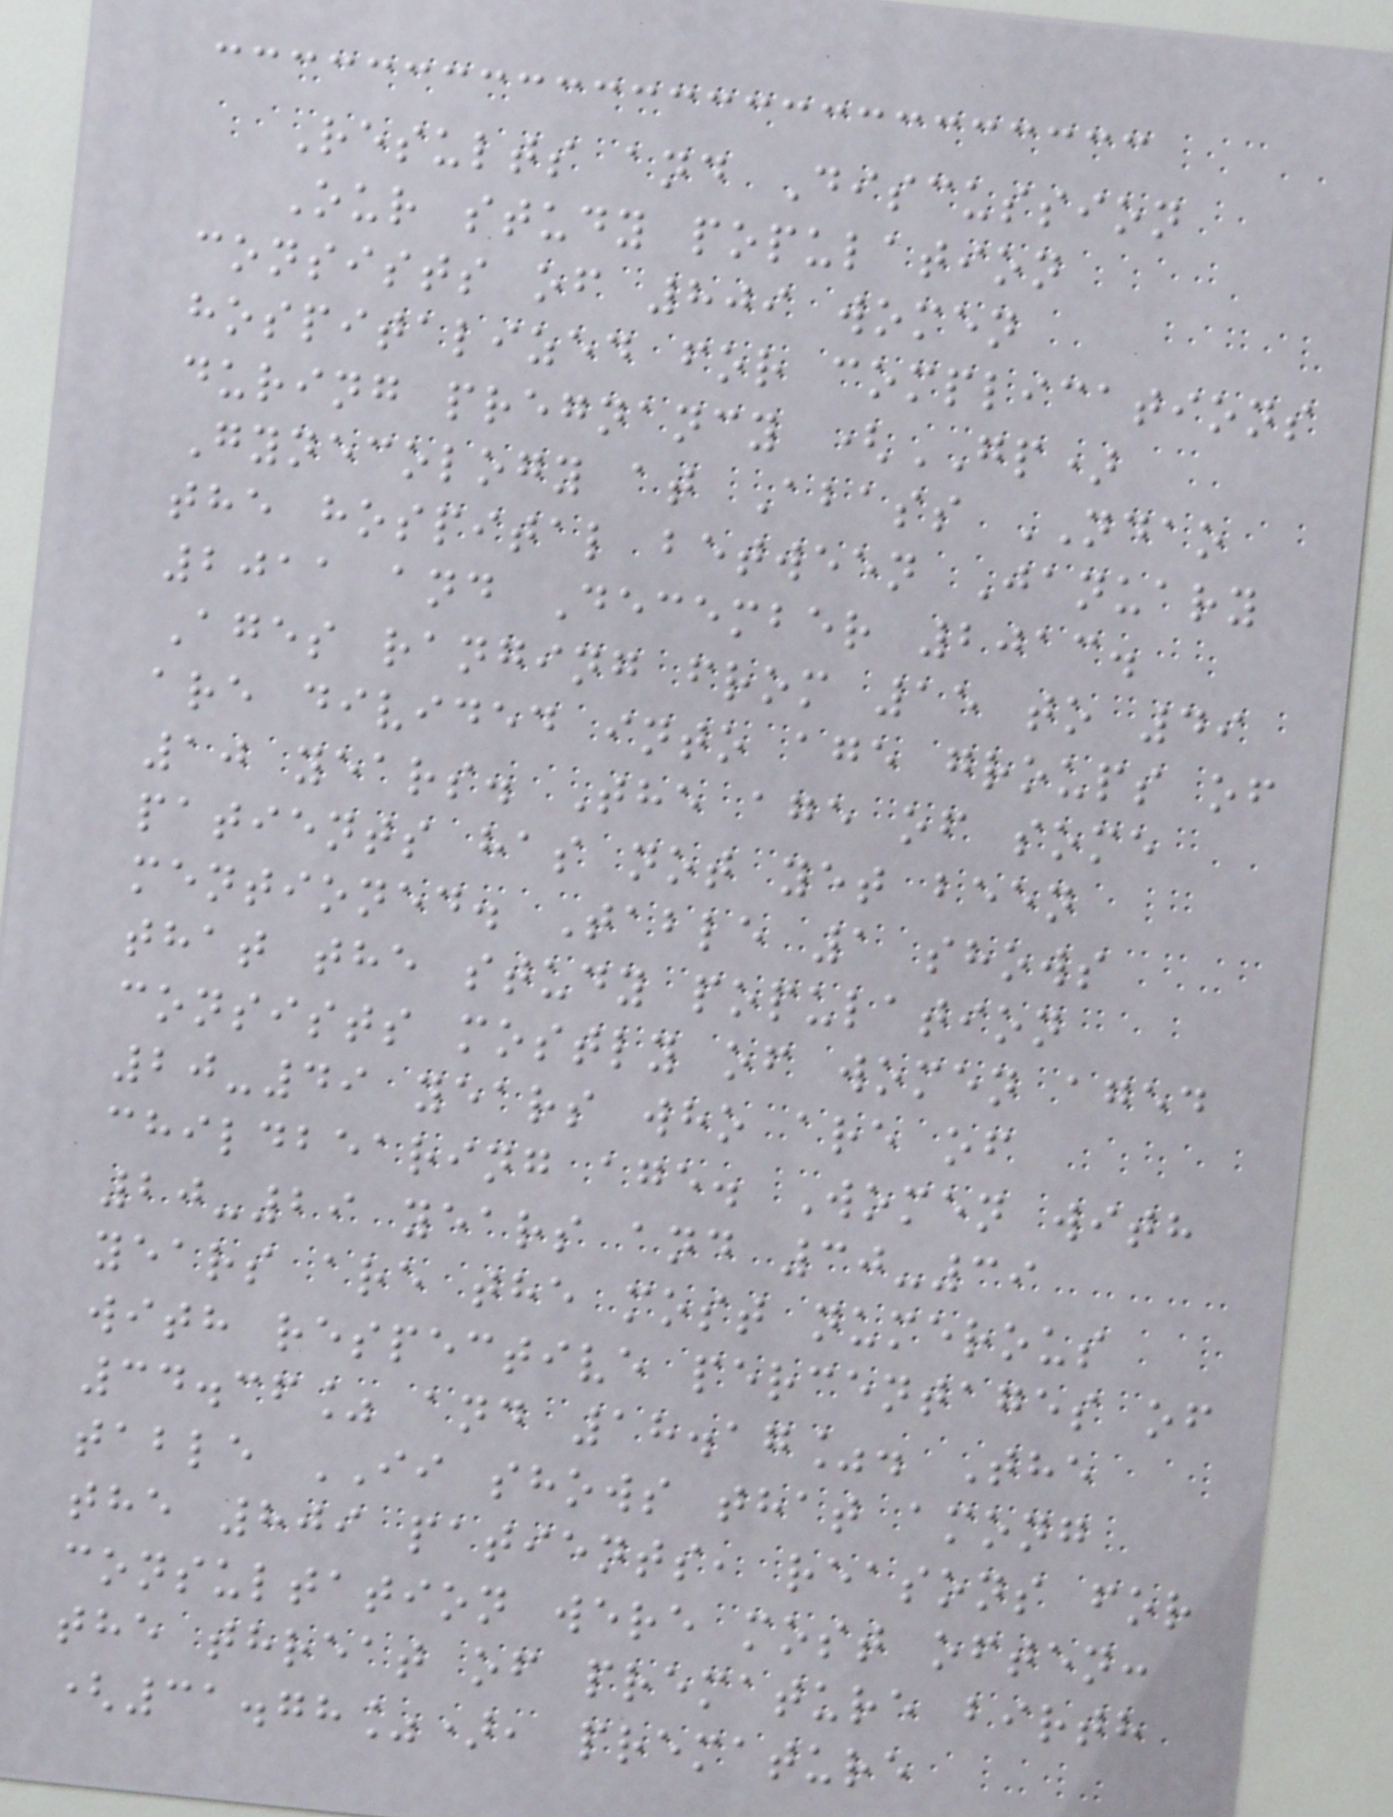Results and Discussion
Our study population
consists of 809 women
hospitalized for complications
during pregnancy (GP)
Gynecology at Abass NDAO
the hospital between January
2011 and December 2013.
Ages ranging from 15 to 49
are divided into age groups of
10 years. The age of some
patients has not yet been
mentioned. Table 1 shows
that the study population
consists mostly of women aged
20-49 years who are of
childbearing age. Women with
20-29 years and 30-39
years are the most numerous
with respective percentages of
34.36% and 18.17%. The
table II shows that among
the 809 patients, reasons for
consultation were most often:
the threat of premature birth
(31.78%), premature
